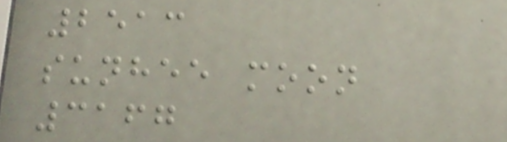2513
sunhee moon
3167
